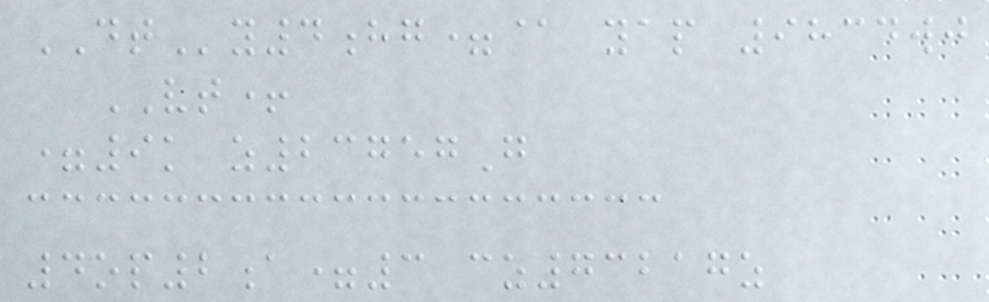DTy4hg=@ yap 9834wj
VT+
=9k z23757G
4op2a=3 cz73217z
